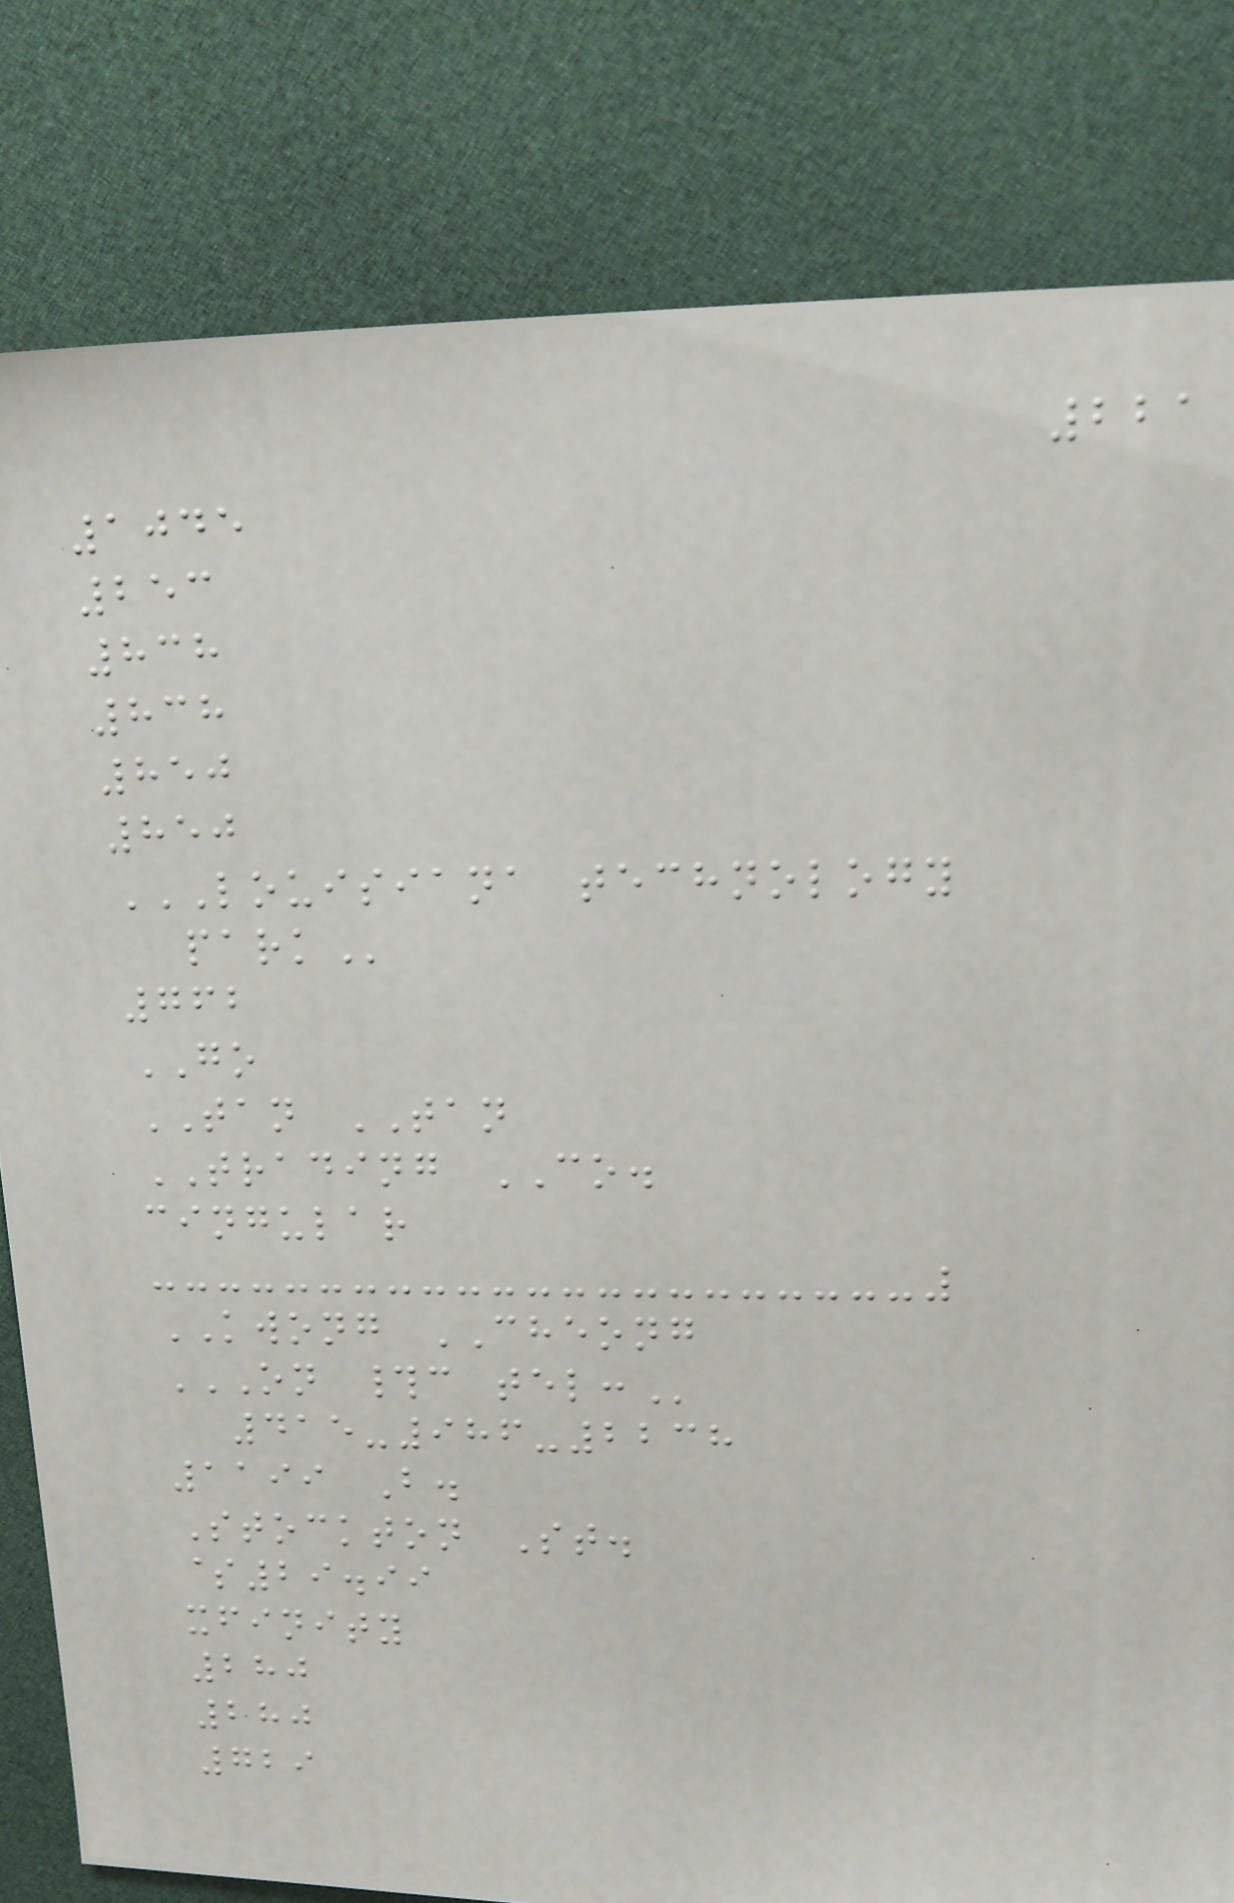221
1045
253
838
838
850
850
LOUISIANA TECHNOLOGY
PARK
762
GO
TAN TAN
TRADING CO.
cingular
KWONG CHEONG
ON #C TEL:
415-986-2238
1199 B.
Stockton St.
$29.99
xfinity
280
280
729
